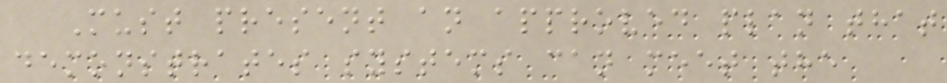Must present an approved plan that
demonstrates systems can meet the
